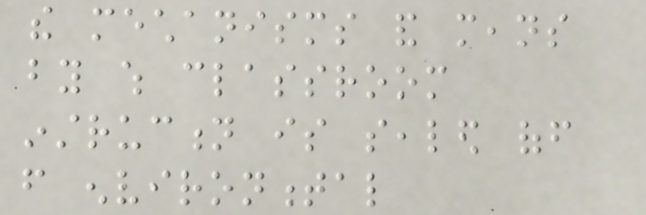the mechanisms and means
by which classroom
instruction is sealed off
from environmental
